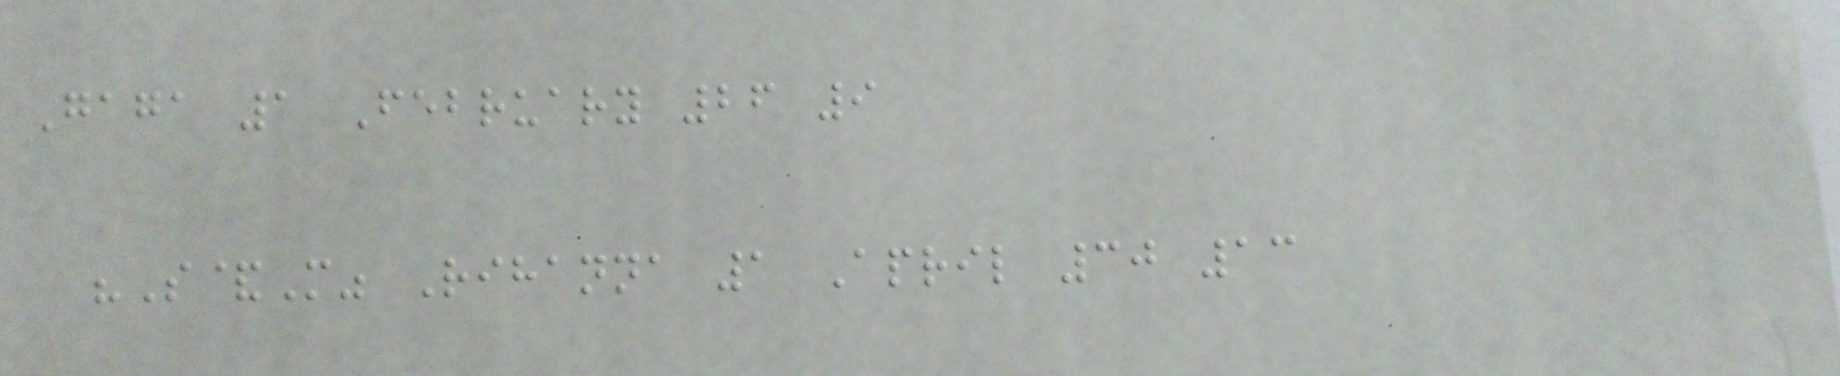Gaga 1 February 26 9
"S&M" Rihanna 1 April 30 13
